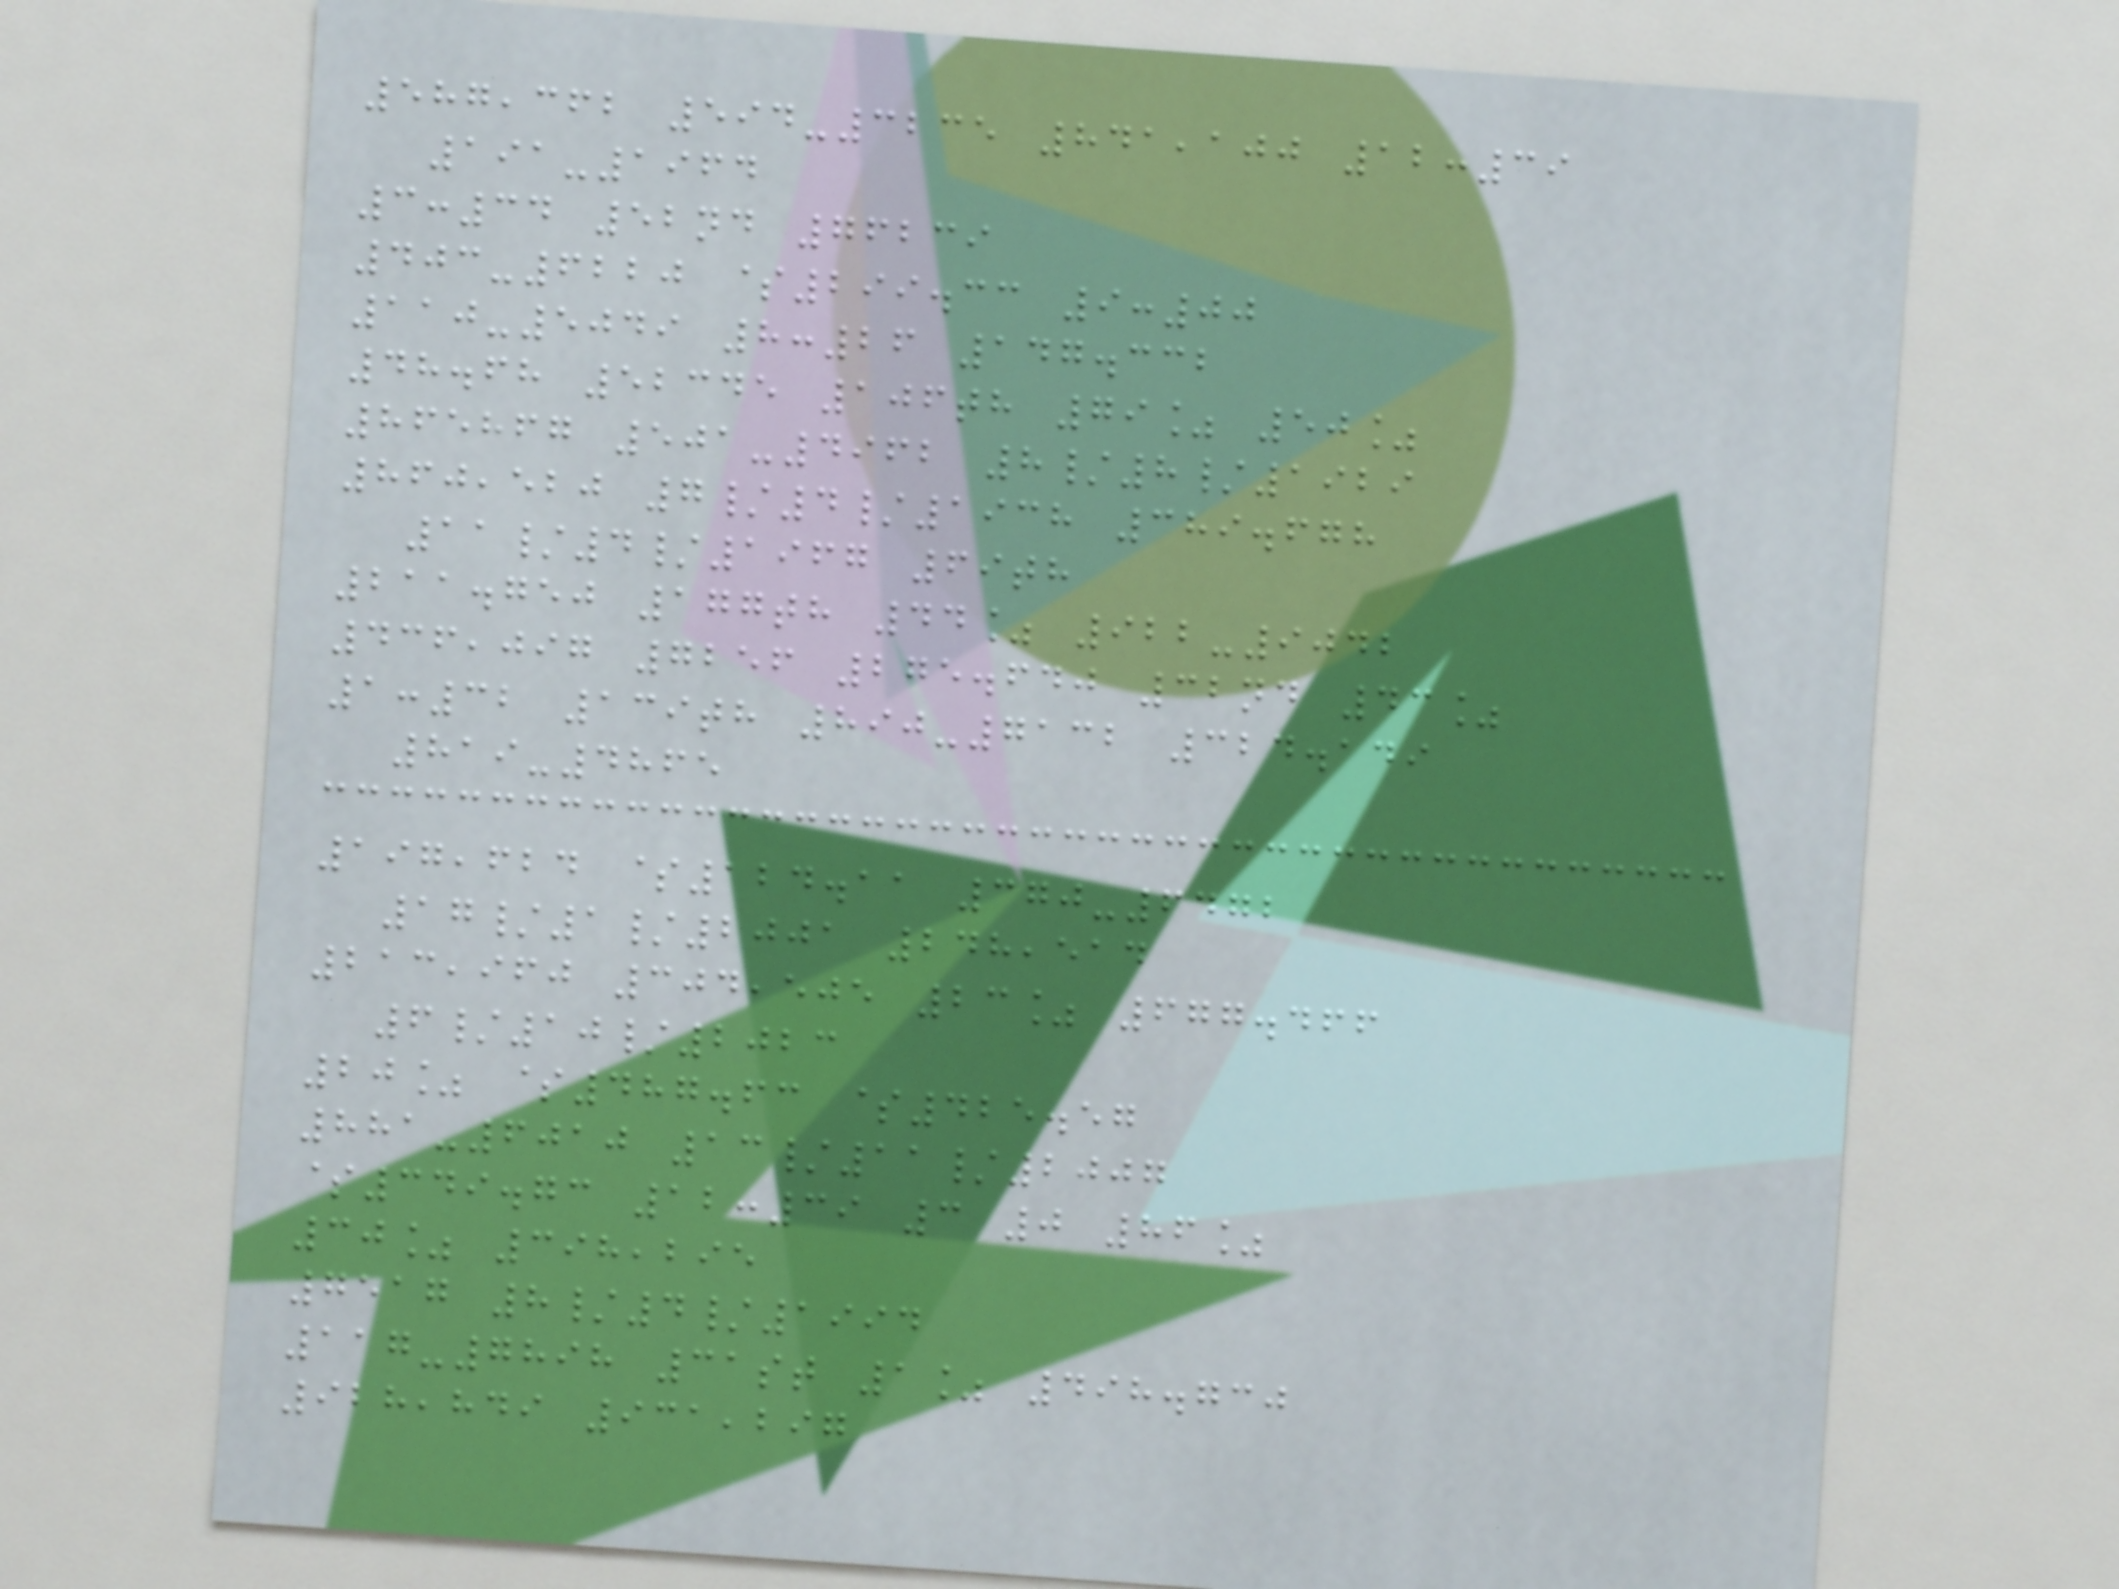587,362 594-3235 841,100 12:39
191-1964
3:34 52nd 76239
403-6220 $299.33 9:00
110-5049 8:26 147.332
48.68 52345 106th 79% 50%
865867 501-4962 8/8/1929
860,520 7/4/1938 389.678
11/4/1967 69th
211.750 177th 44% 922-9042
436,097 7256 275.640 32nd 43%
1:32 139th 890-7132 324.149
819-4865
197,624 $124.11 370-6472
17/1/2001 248,514
213,960 304,505 23% 677.466
6/10/2023
20% $487.63 $425.57
881-6010 13/11/2007
$349.73 12:39 3 0 86%
30% 398,295
7517 8/4/1994
117-7898 31st 1% 498.730
928,849 931,297
